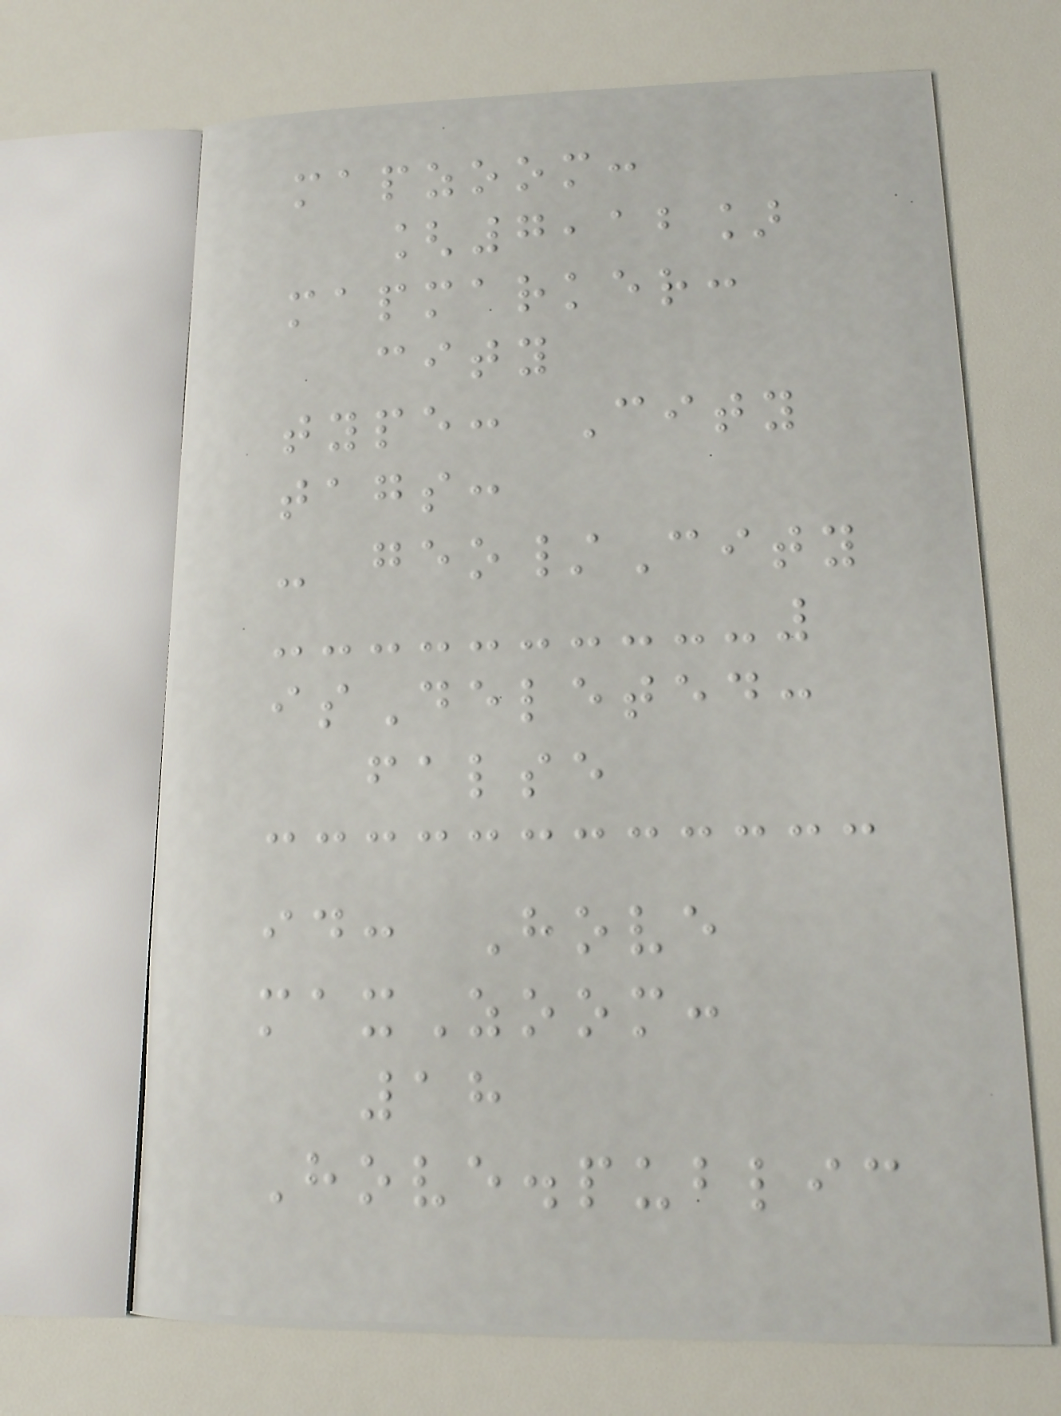mapzoom:
[7,12]
mapmarker:
city
type: City
tags:
- geo/City
isDeleted:
false
id: Hove
maxZoom:
18
Hove.public
